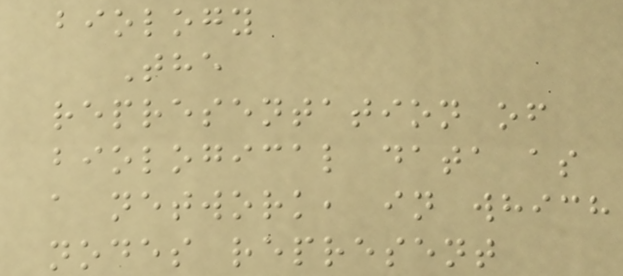biology
The
representation of
biological data as
a network, in which
nodes represent
